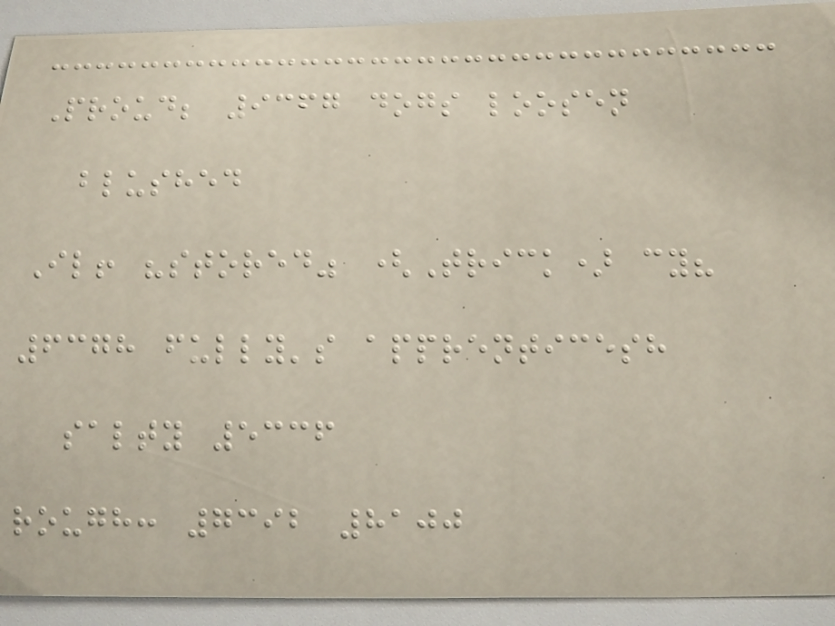Proud; 9367 dogs loosen
blushed
Il! "stored" (Trick) cy?
6378 fully's apprenticesh
salty 5336
rough: 7392 8100
